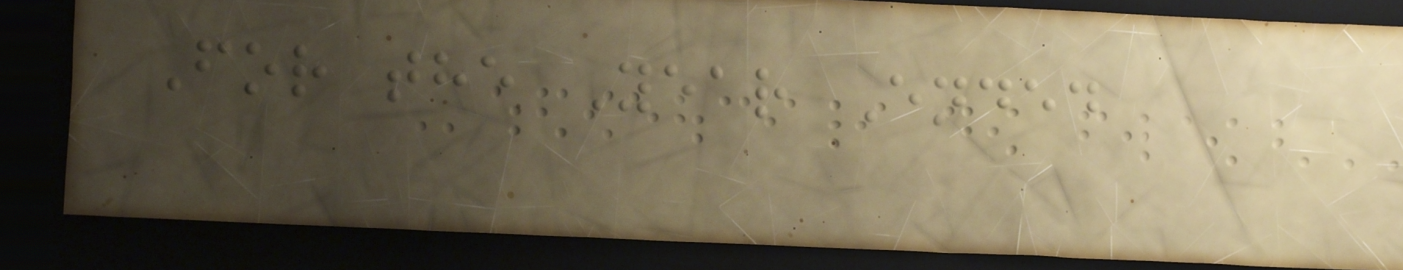For the Year Ended
